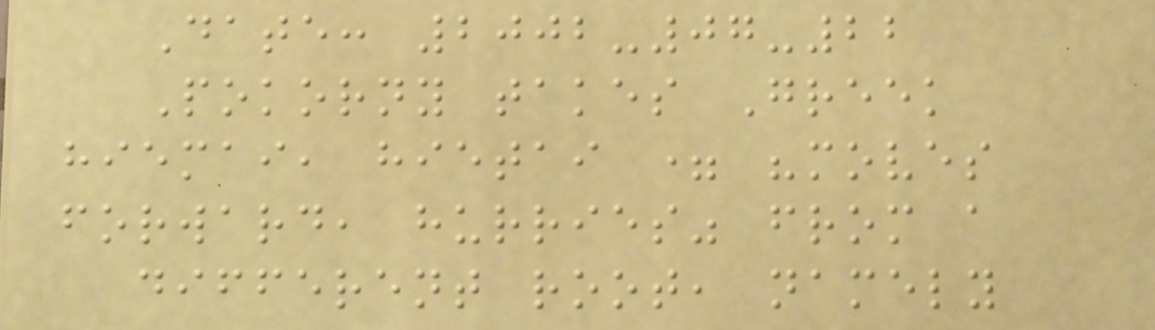Date: 2002-07-22
Pokorny takes Greek
hiemai, hietai = "moves
forward, hurries" from a
different root, namely
